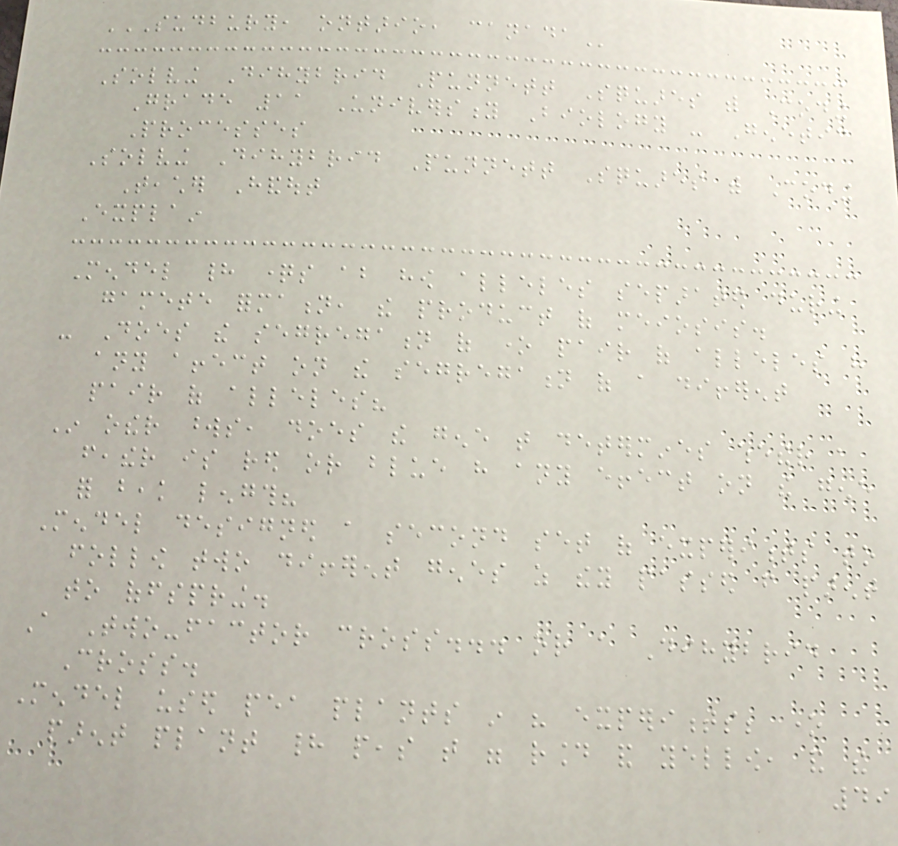SUDBURY, ONTARIO, CANADA
Solving Dihybrid Punnett Squares with Coding
Grade 11 University Biology - Genetic
Processes
Solving Dihybrid Punnett Squares with Coding
Teacher Handout
Explain
Mendel had questions about how alleles separated during
gamete formation, the product of meiosis.
- Does the segregation of one pair of alleles have
any affect on the segregation of a different
pair of alleles?
In other words, does the gene that determines whether a
feather is red or blue have any effect on the gene
for beak length?
Mendel designed a second set of experiments to
follow two different genes as they passed from parent
to offspring.
A Two-factor cross... or a Dihybrid
Cross.
Mendel used pea plants in his experiments; one
parent plant had peas that were round and yellow, and the
49
